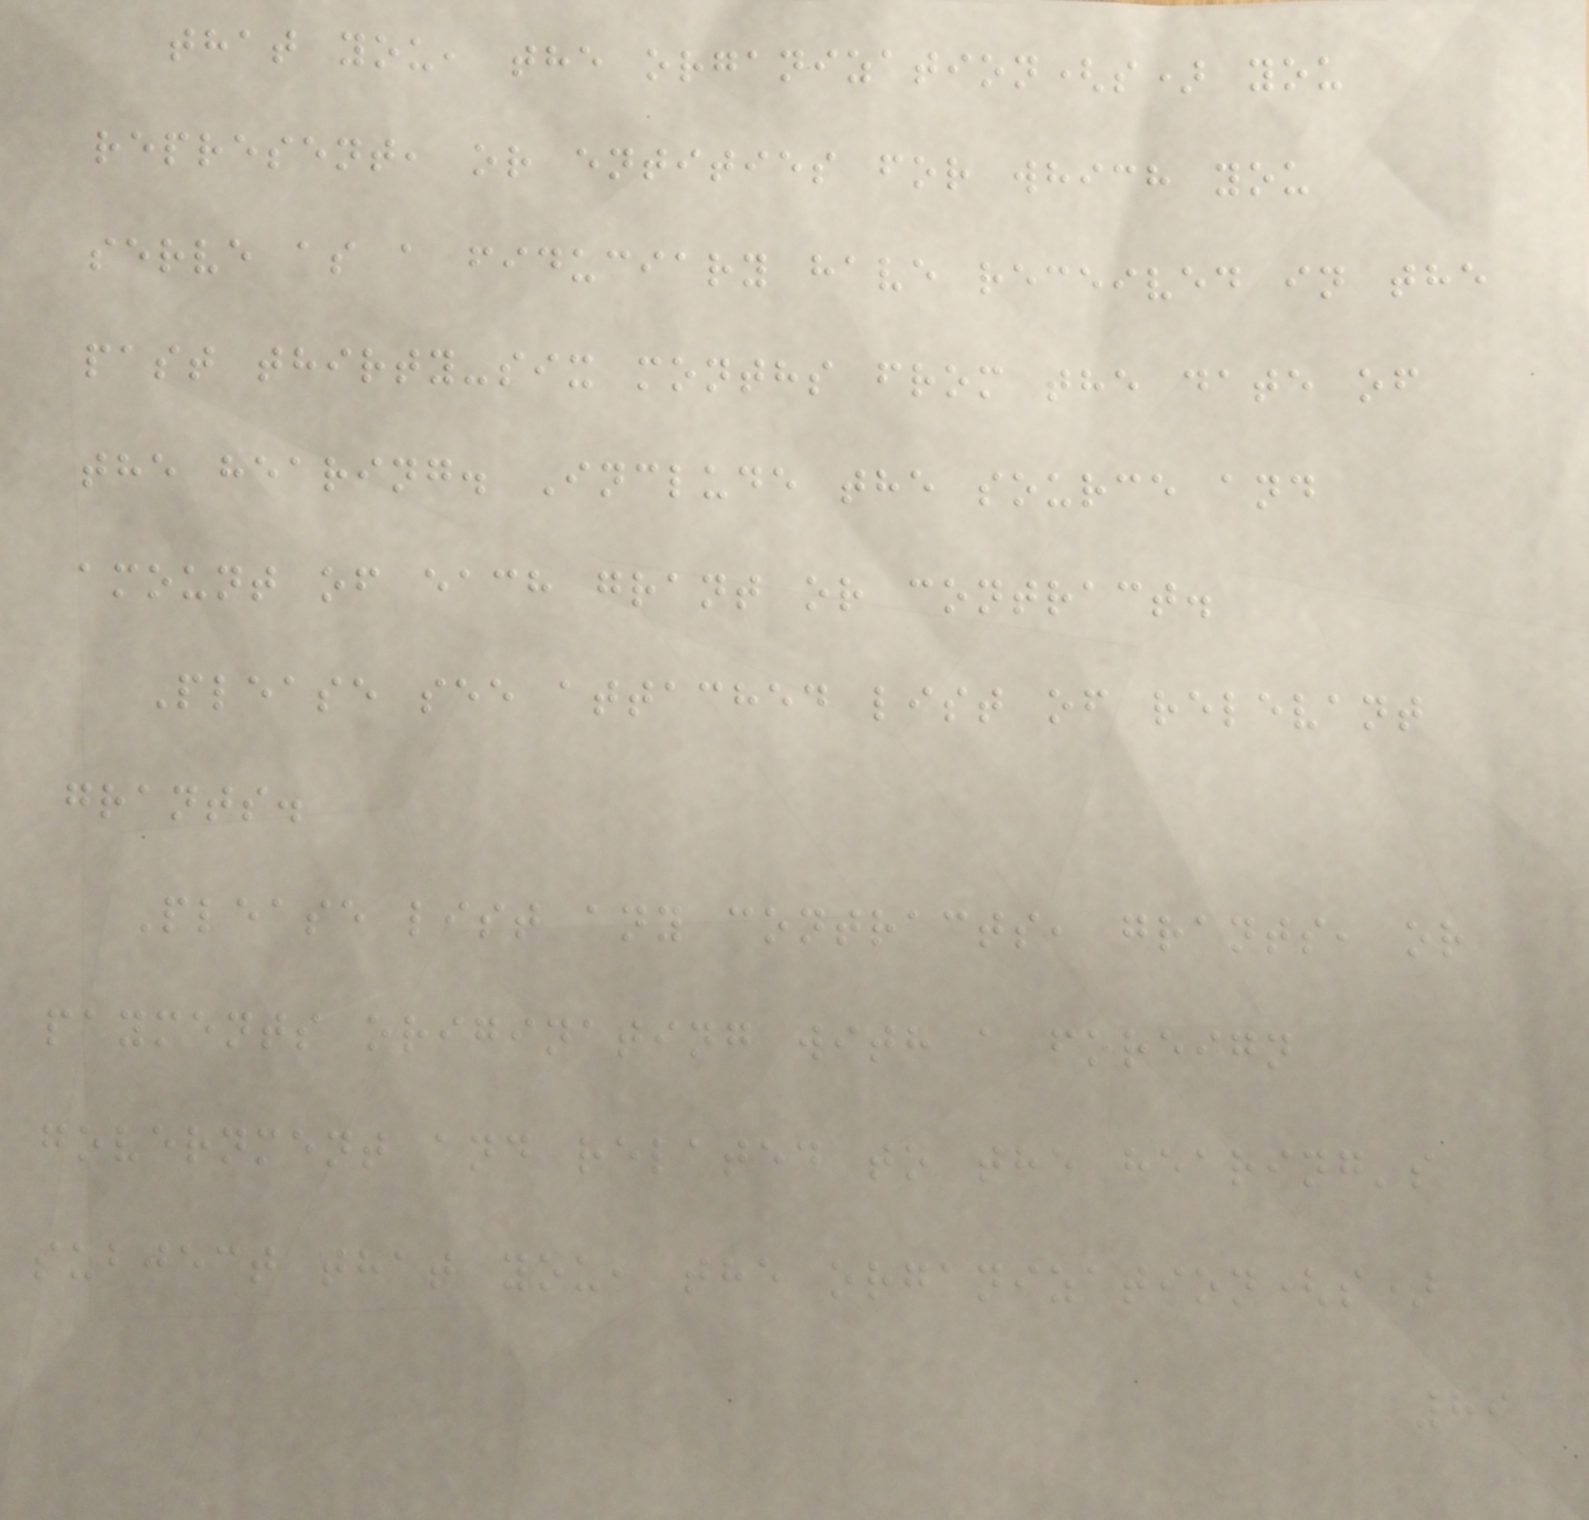that you, the organization(s) you
represent, or entities for which you
serve as a fiduciary have received in the
past thirty-six months from the date of
the hearing. Include the source and
amount of each grant or contract.
Please see attached list of relevant
grants.
Please list any contracts, grants, or
payments originating with a foreign
government and related to the hearing's
subject that you, the organization(s)
89
